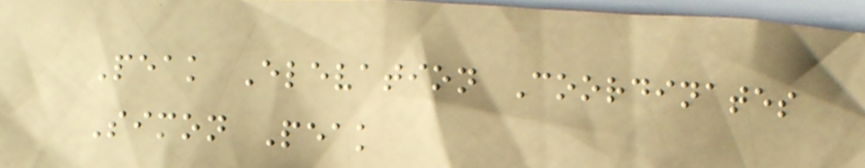Peak Elevation Coordinates
Simon Peak
